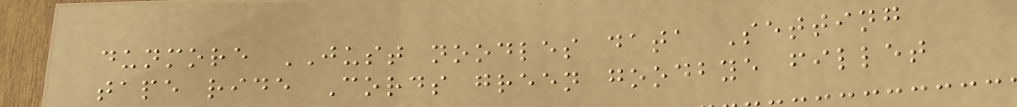dunmore JUST noodles data Setting
tape ride Cords green goodbye fillet
